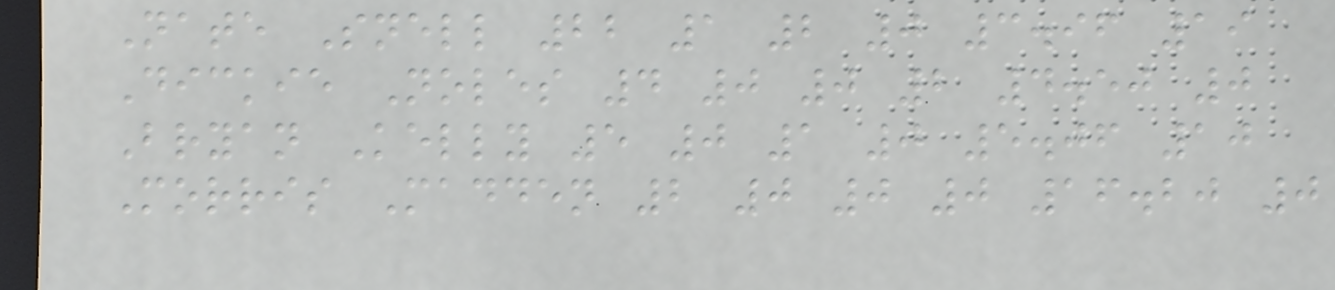Nate Snell 22 1 2 0 3.96 19
Dickie Noles 4 0 0 2 4.50 0
Bryan Kelly 5 0 1 0 5.06 10
Morris Madden 2 0 0 0 16.20 0
